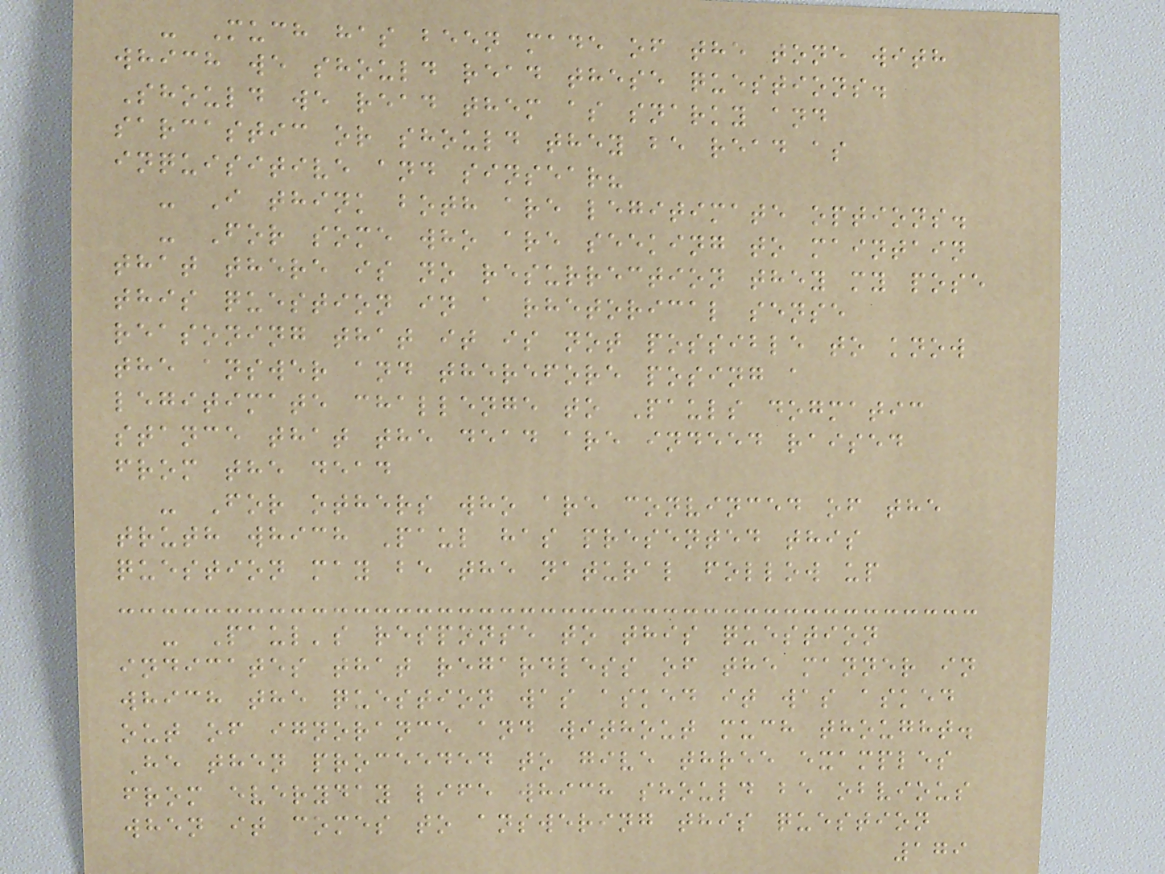- Much has been made of the tone with
which we should read these questions.
Should we read them as snarky and
sarcastic or should they be read as
inquisitive and sinsear?
- I think both are legitimate options.
- For some who are seeking to maintain
that there is no resurrection they my pose
this question in a rhetorical sense
reasoning that it is not possible to know
the answer and therefore posing a
legitimate challenge to Pauls dogmatic
stance that the dead are indeed raised
from the dead
- For others who are convinced of the
truth which Paul has presented this
question may be the natural follow up
- Paul's response to this question
indicates that regardless of the manner in
which the question was asked it was asked
out of ignorance and without much thought.
He then proceeded to give three examples
from everyday life which should be obvious
when it comes to answering this question
179
